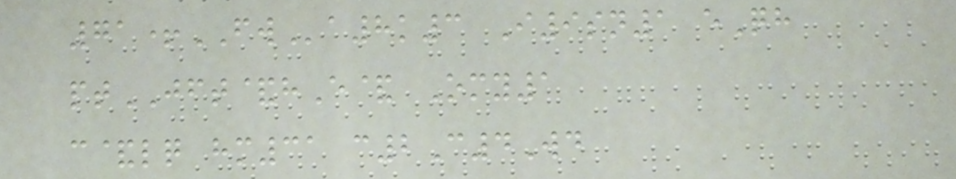71+FWa8k3 I9sn1 eQh
ptJFT&hE& Omy1
c&lq hm31 c2C4Wd
